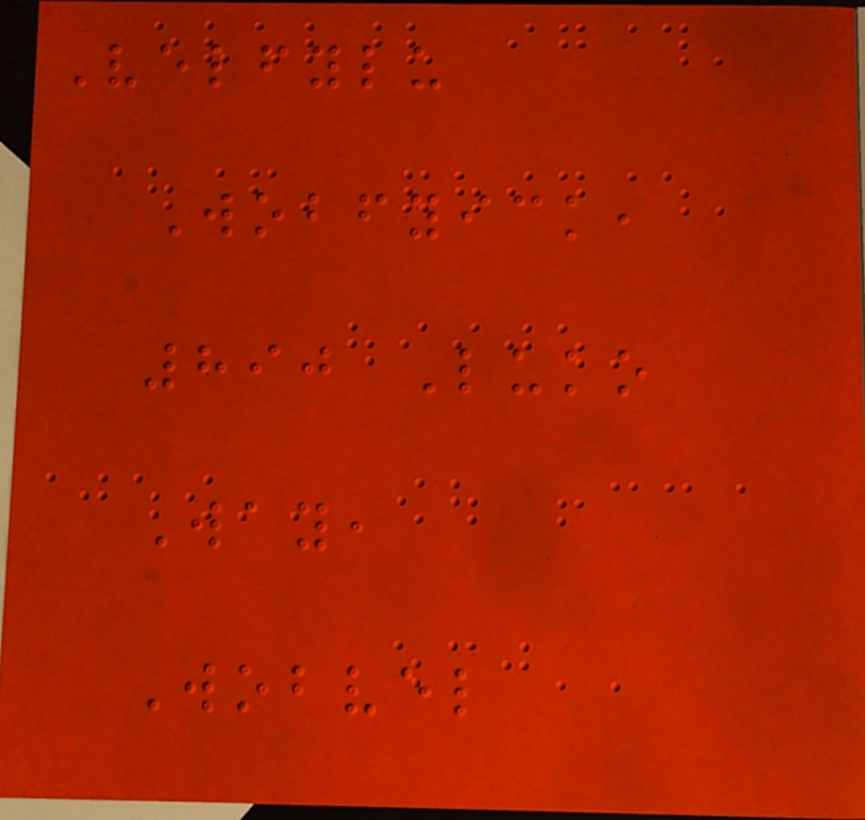Velfylu
Wobfyick,
890 Luko
Way,
Wobvel
